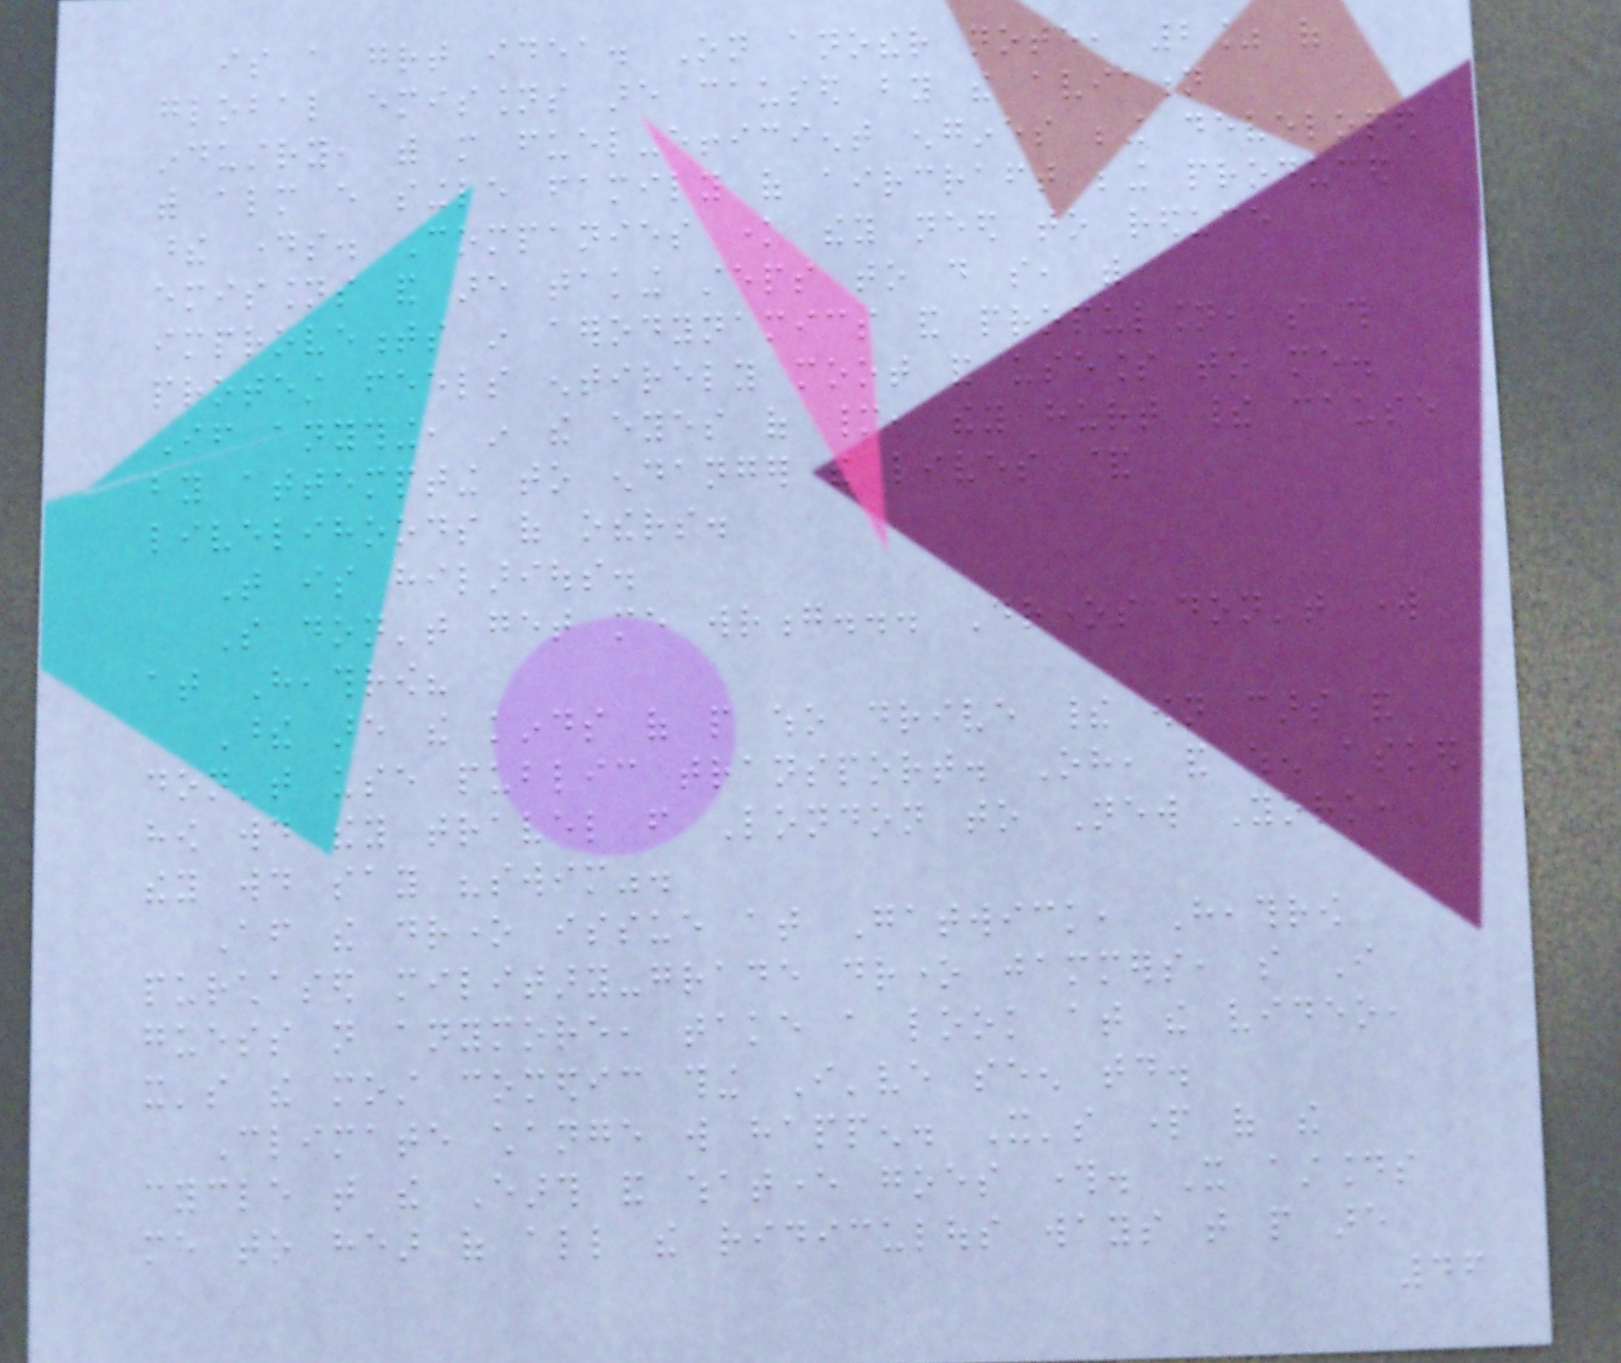is a great idea. On another note, 2% of
global emissions are caused by the aviation
industry, with more fuel-efficient engines being developed
with almost every single family of aircraft being produced
these days. Companies know they need to reduce
emissions and are taking steps to do so, with
improvements in aerodynamics and propulsion, so this
protest feels entirely moot and useless to me.
If anything, in the eyes of many, they hurt their cause
by attempting to endanger the lives &
livelihoods of others.
That is hilarious.
So don't get me wrong... Drones don't work
at Heathrow?
These are the kinds of people who drive their own cars and
don't use public transport. Oh, and when asked
how would they travel from London to New York,
they would say "swim".
After the drone issue at Gatwick, Heathrow
purchased military-grade drone jammers, so I
guess not anymore, take a look at the video,
it's the most comedic thing I've seen today.
Climate change will happen. It's part of the
cycle that the Earth and whatever goes through. It astounds
me to hear of all the ridiculous ways that people are
46
